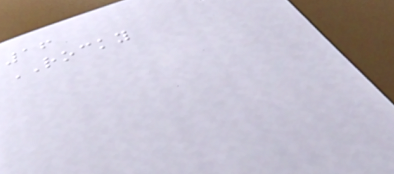16
ROCKY
